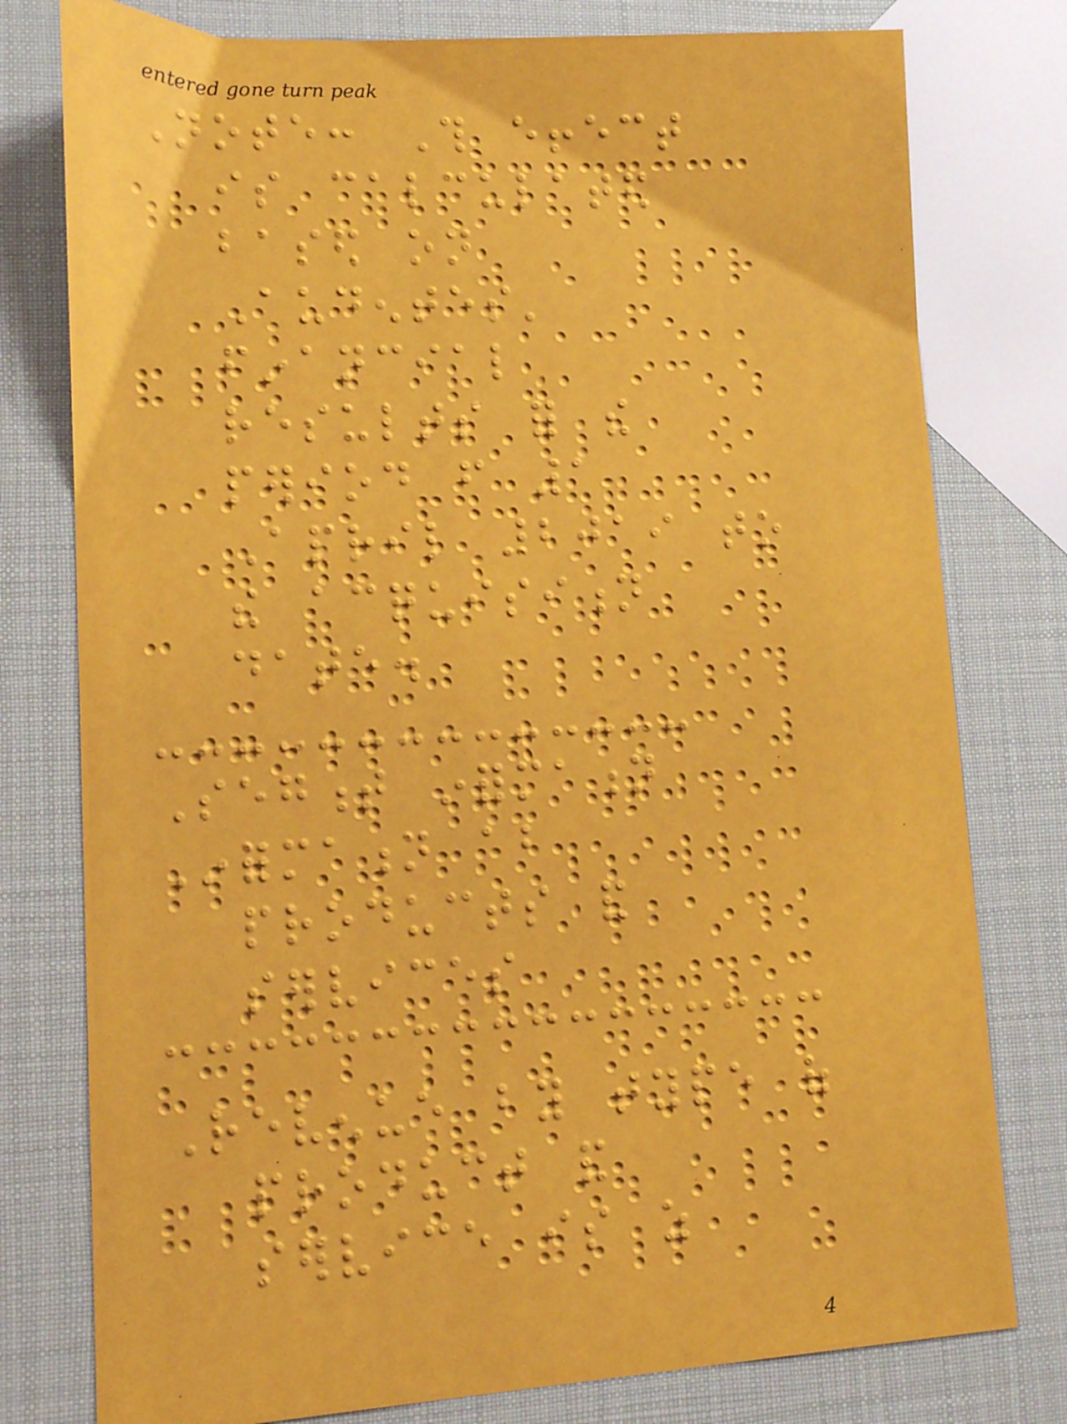Note: This effect
is calculated
based on
Audentes'
financial
results for the
period from 1
April 2019 to
the acquisition
date.
Segment information
Information about
products and
services
Revenue by type of
product and
service is as
